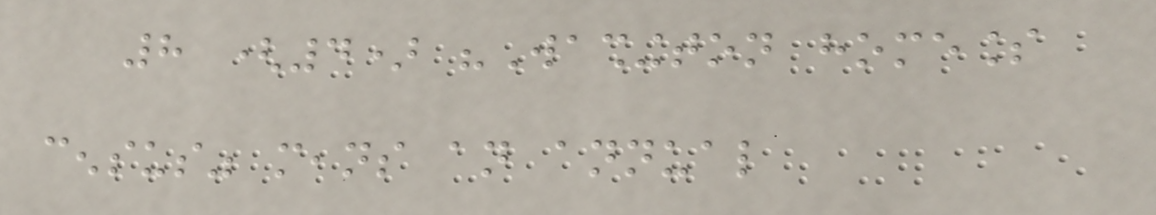8 (4) "Washington homeless
census" means an annual
